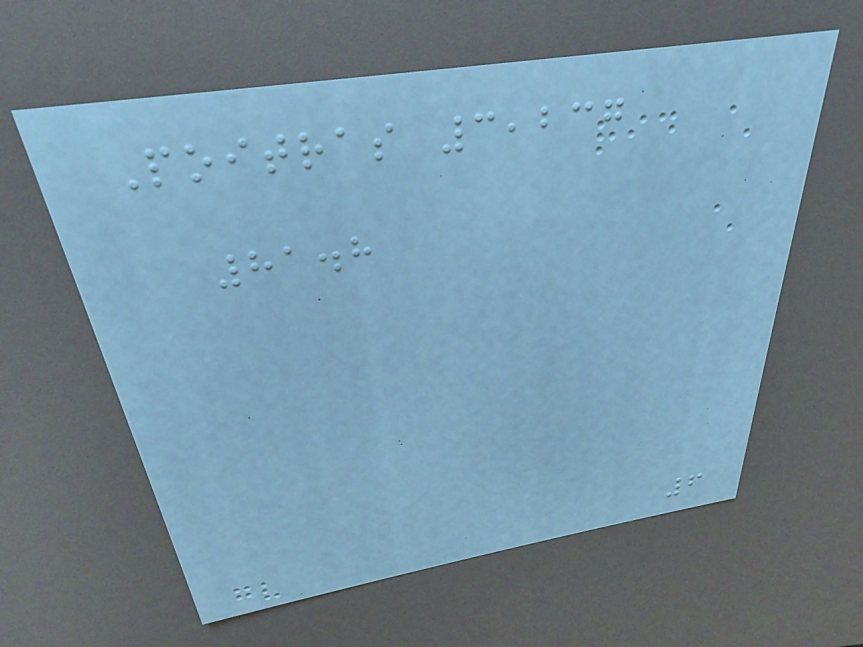Poitras 3,237
81.8
6
